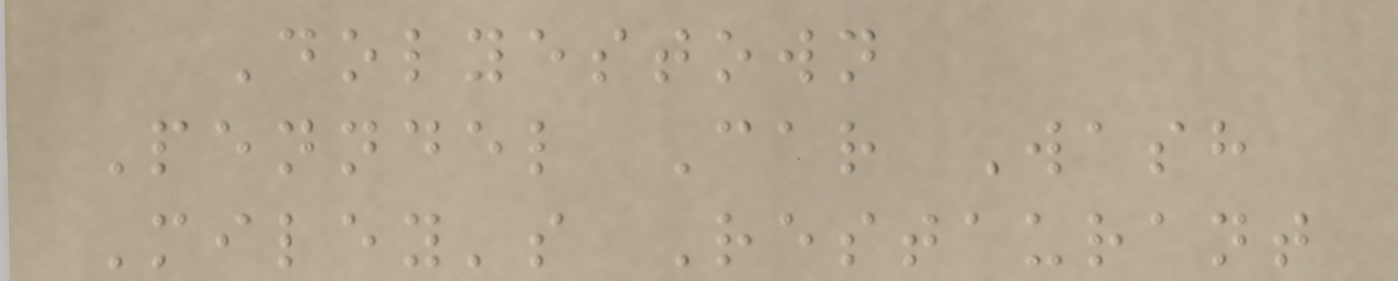Dolyestown
Penndel Car Wash
Miley's Restaurant
